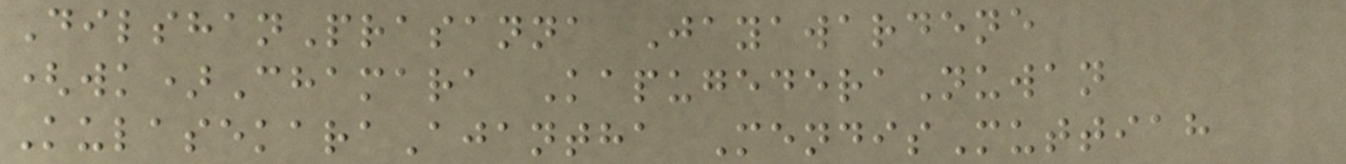DilshanPrasanna Jayawardene
(wk)Chamara KapugederaNuwan
KulasekaraAjantha MendisMuttiah
